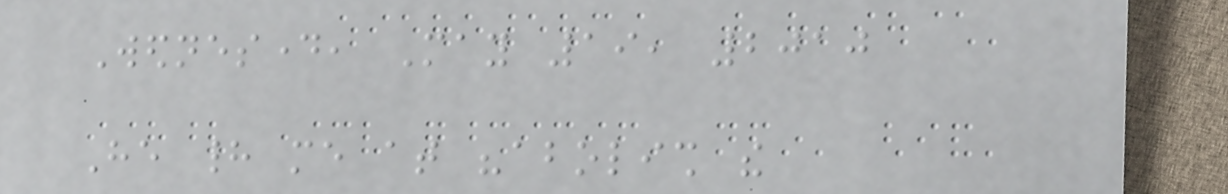Wednesday, May 19, 2010
He had me at "abolish the
